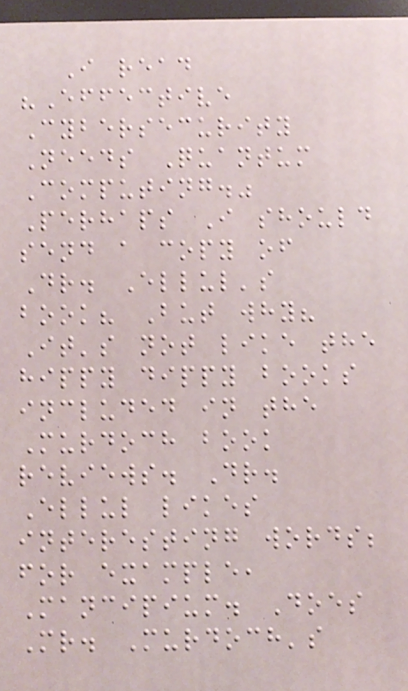I read
"Effective
Cybersecurity
Needs Quantum
Computing."
Perhaps I should
send a copy of
Dr. Ellul's
book? But why?
It's not like the
hippy dippy books
included in the
Murdoch book
reviews. Dr.
Ellul likes
interesting words;
for example,
Mancipium. Does
Mr. Murdoch's
